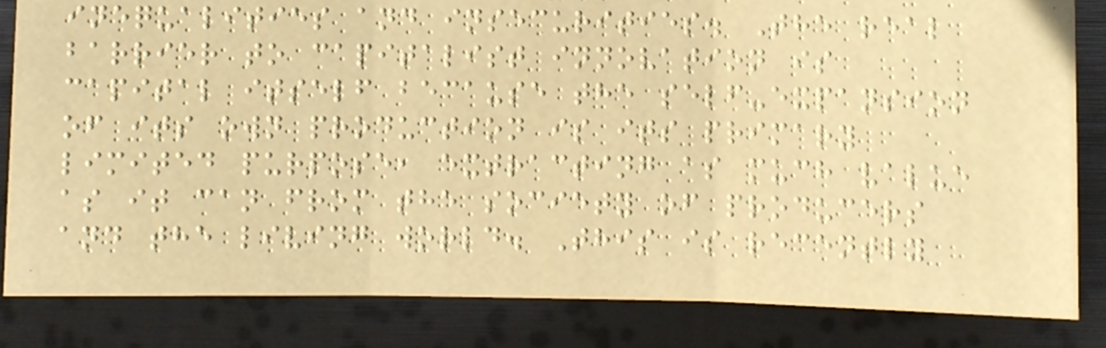inequalities and insecurities. The real
barrier to capitalist innovation is
capital itself because the self-expansion
of its own production is its primary
limited purpose, extracting as much value
as it can from the society of producers
and the living world. This is recently
